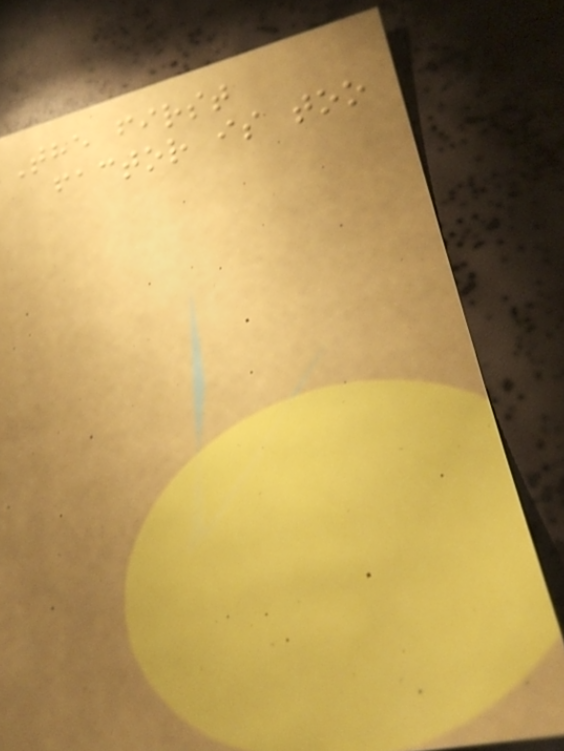The first
factor is too
